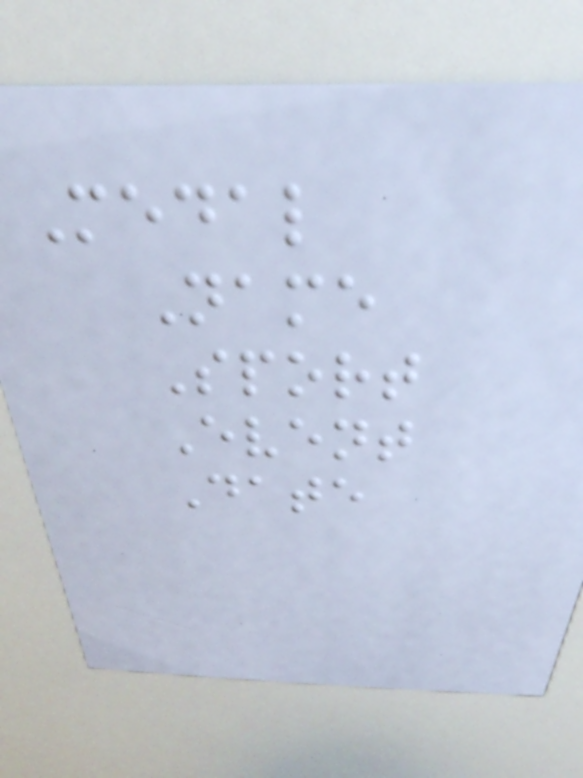Medal
Name
Sport
Event
Date
